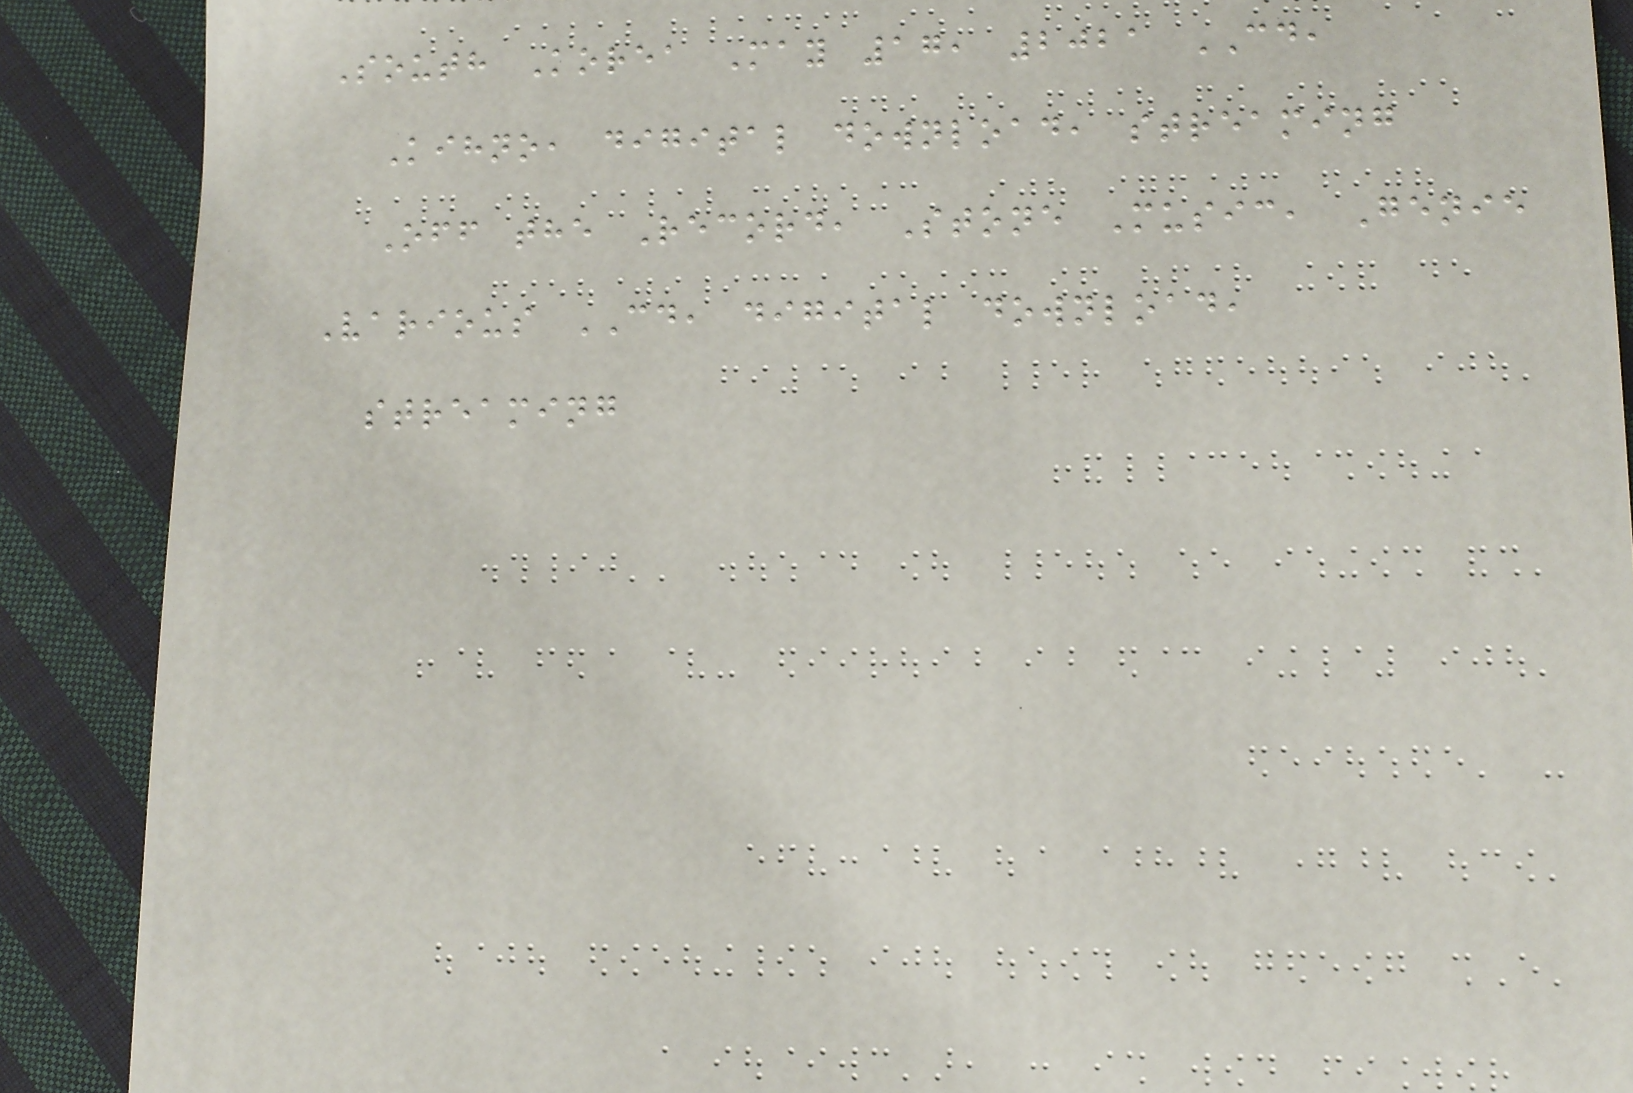South Korea May 17, 2021 CD,
Kihno, digital download, streaming
Off the Record, Stone Music, Genie
Various CD, digital download,
streaming
